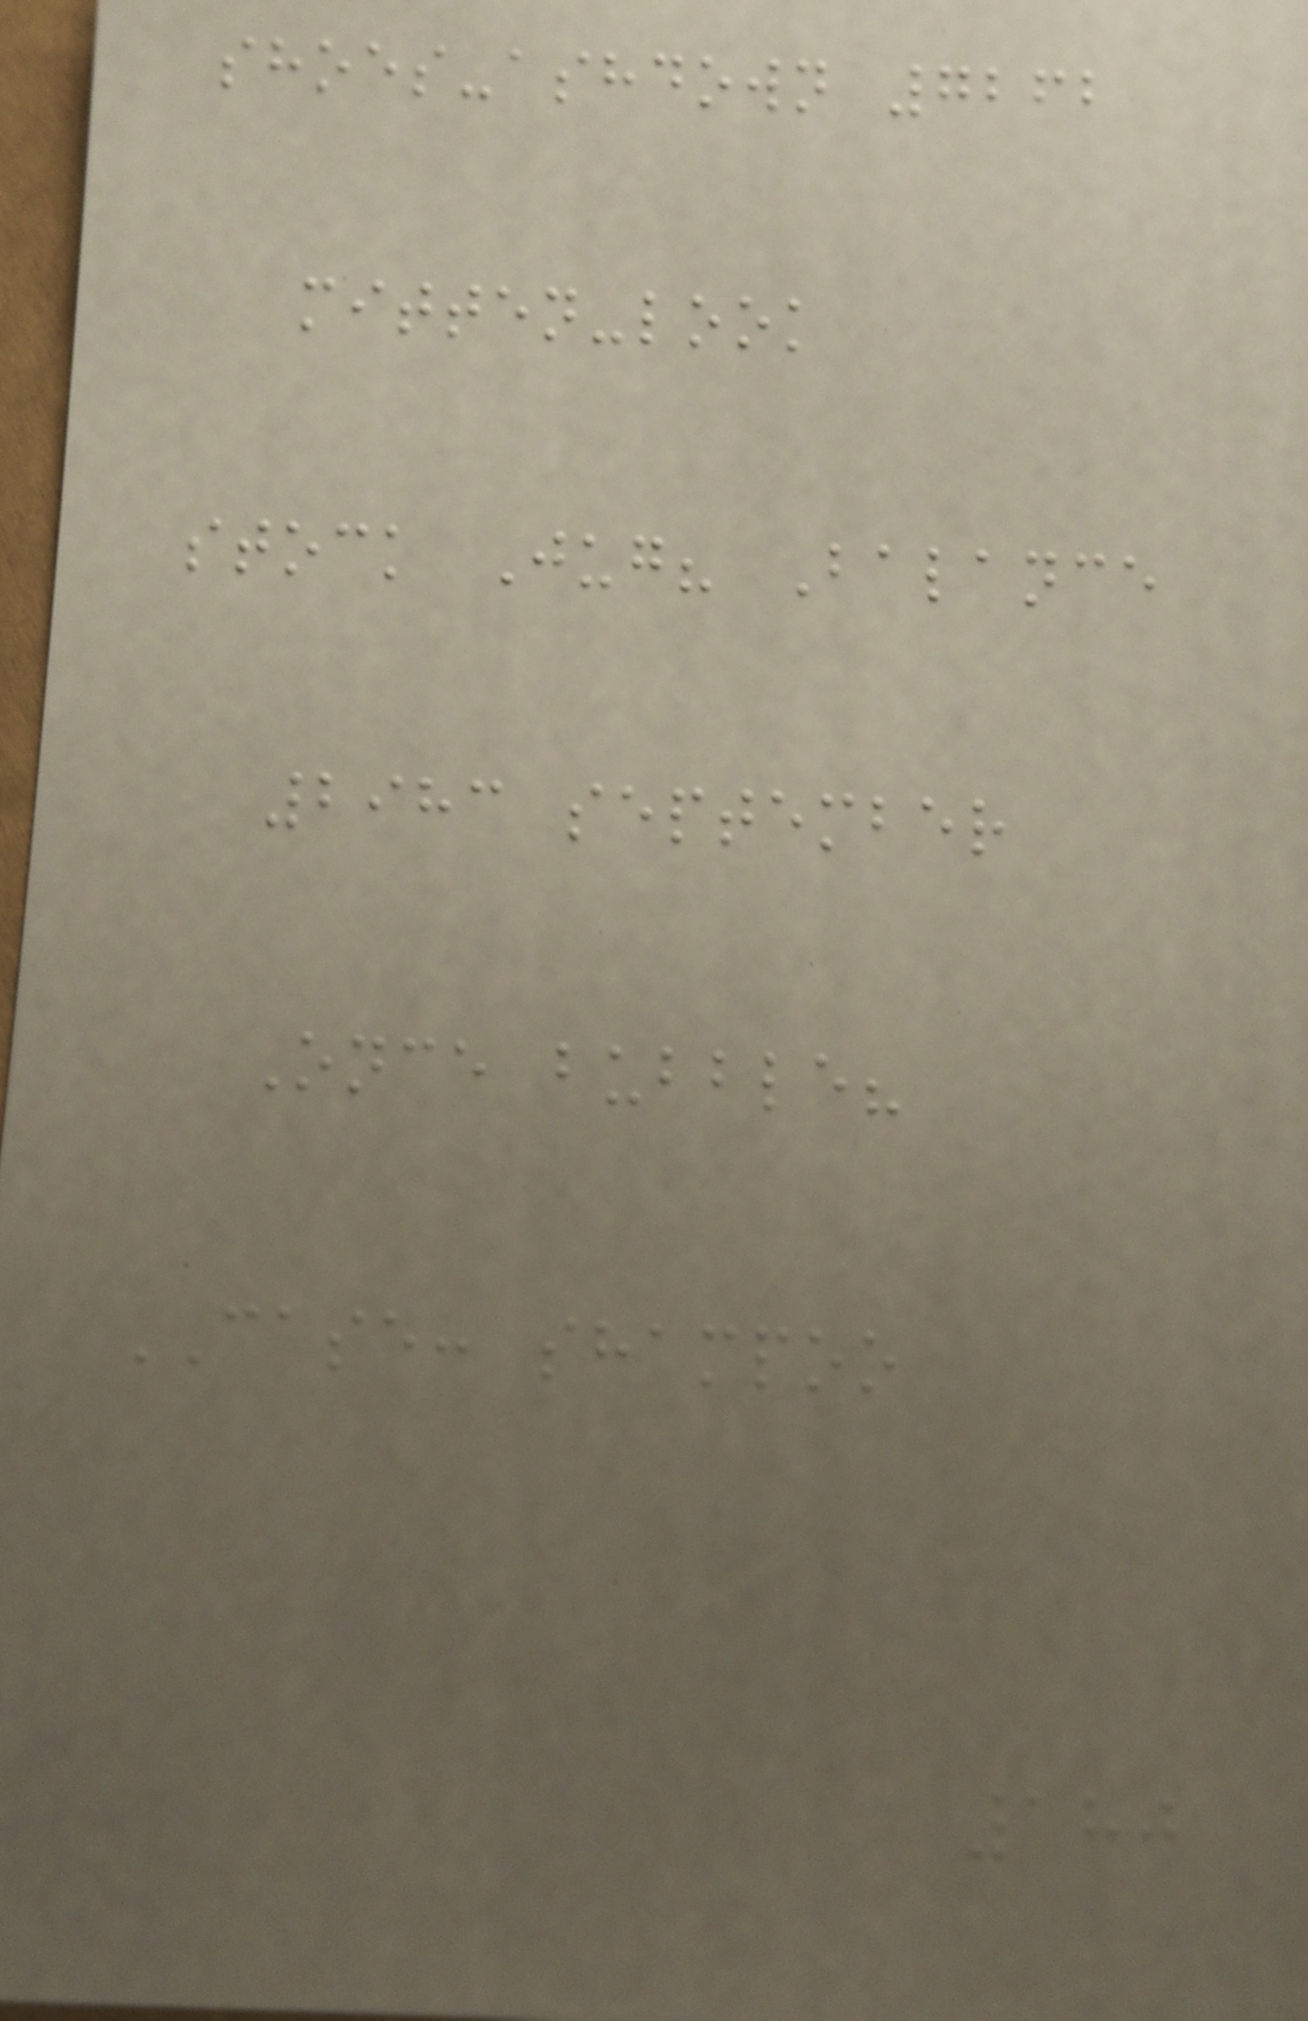shoes-ashdown 7262
mitten-look
stock Jug? Balance
2983 september
Once bubble?
CASE: shampoo
180
